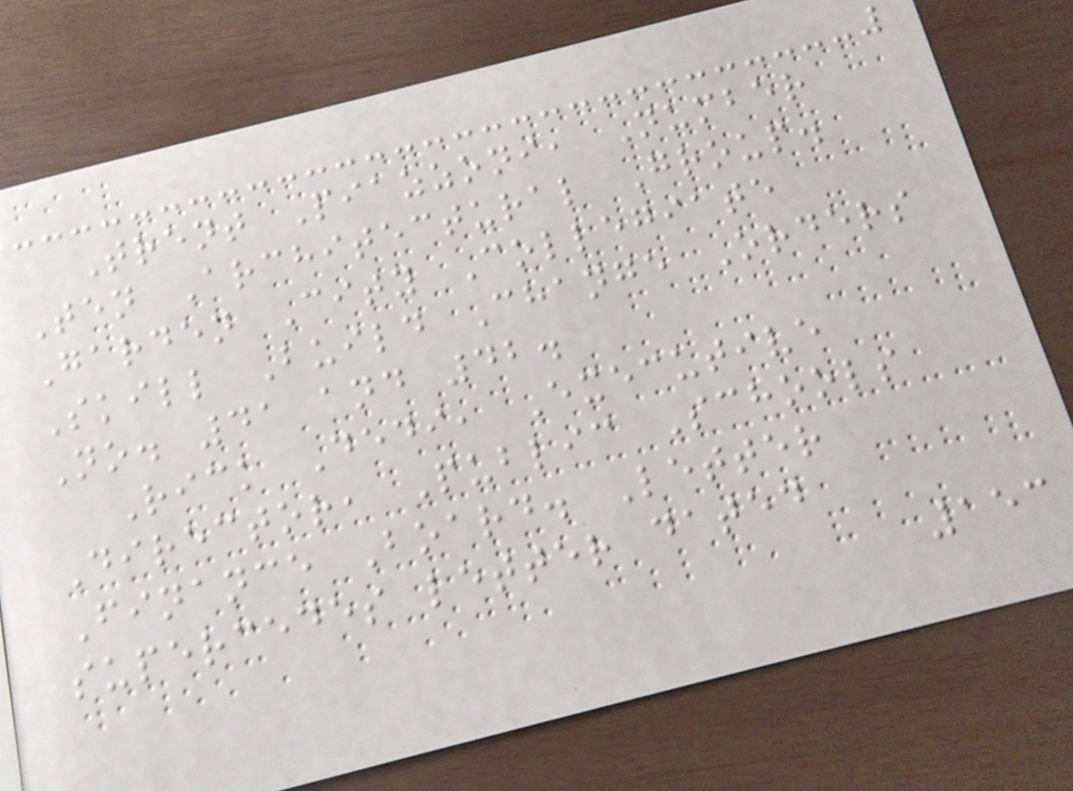Trent Piazzoni, Number
Ten Architectural Group.
Garden City Collegiate
Skill Build Change Orders
No. 41 and 42.
Rick Dedi, Executive
Director, Public Schools
Finance Board. Letter
supercedes letter dated
153
